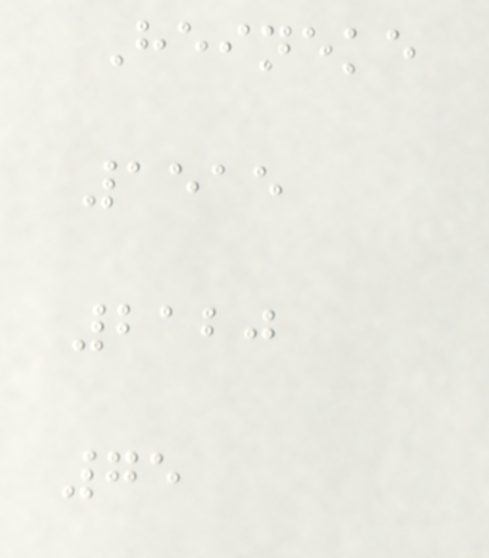Heineke
1515
2120
75
